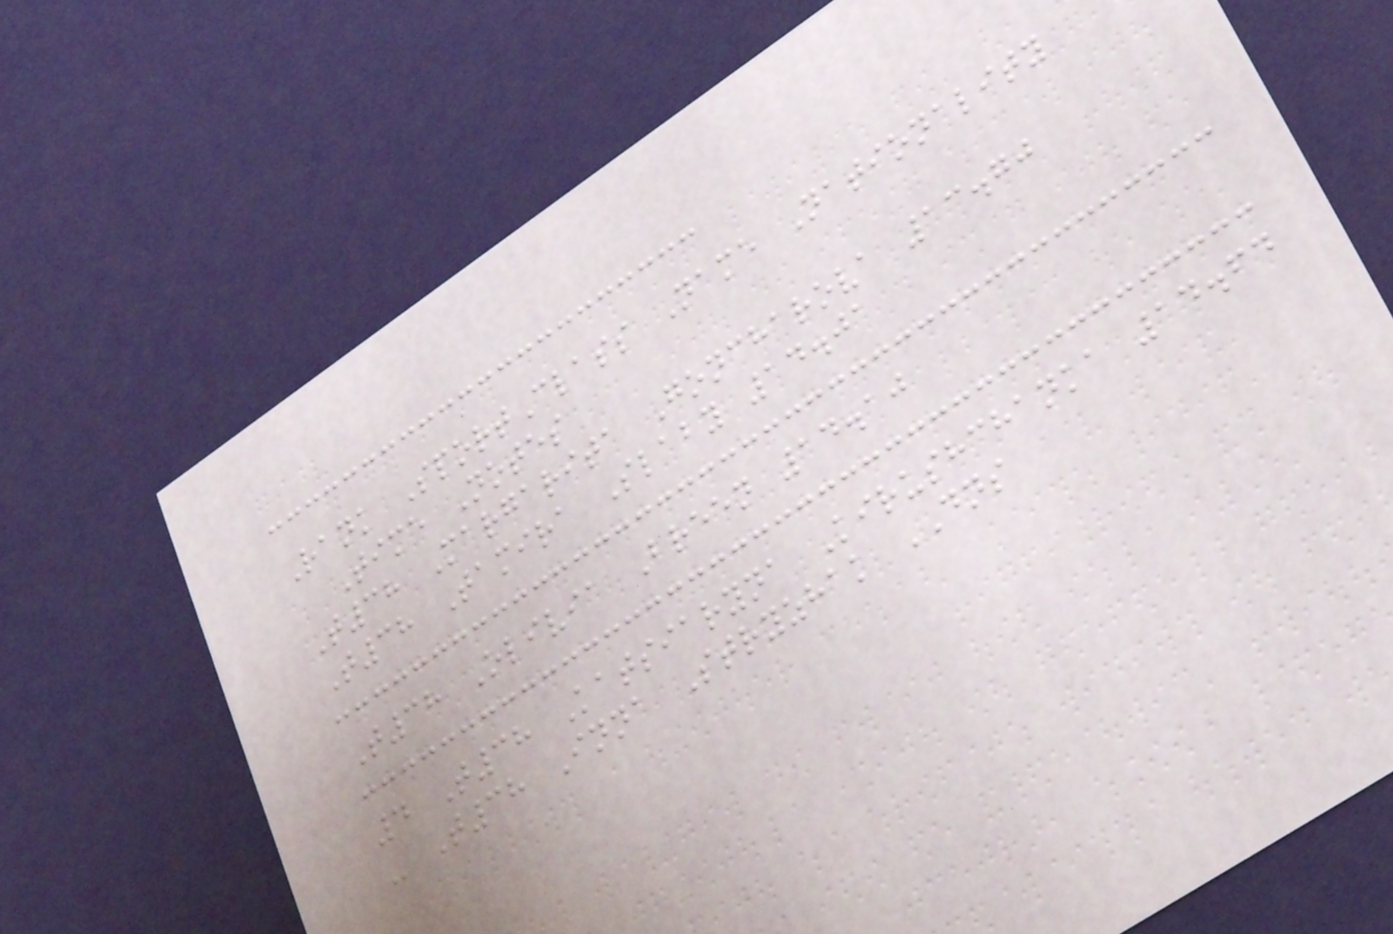Rank SportClass Name Nationality
Time Notes
T38 Margarita Goncharova 13.70
T38 Tamira Slaby 14.01
T38 Olivia Breen 14.10
4 T38 Katsiaryna Kirushchanka 14.64
- T38 Inna Stryzhak DNS
